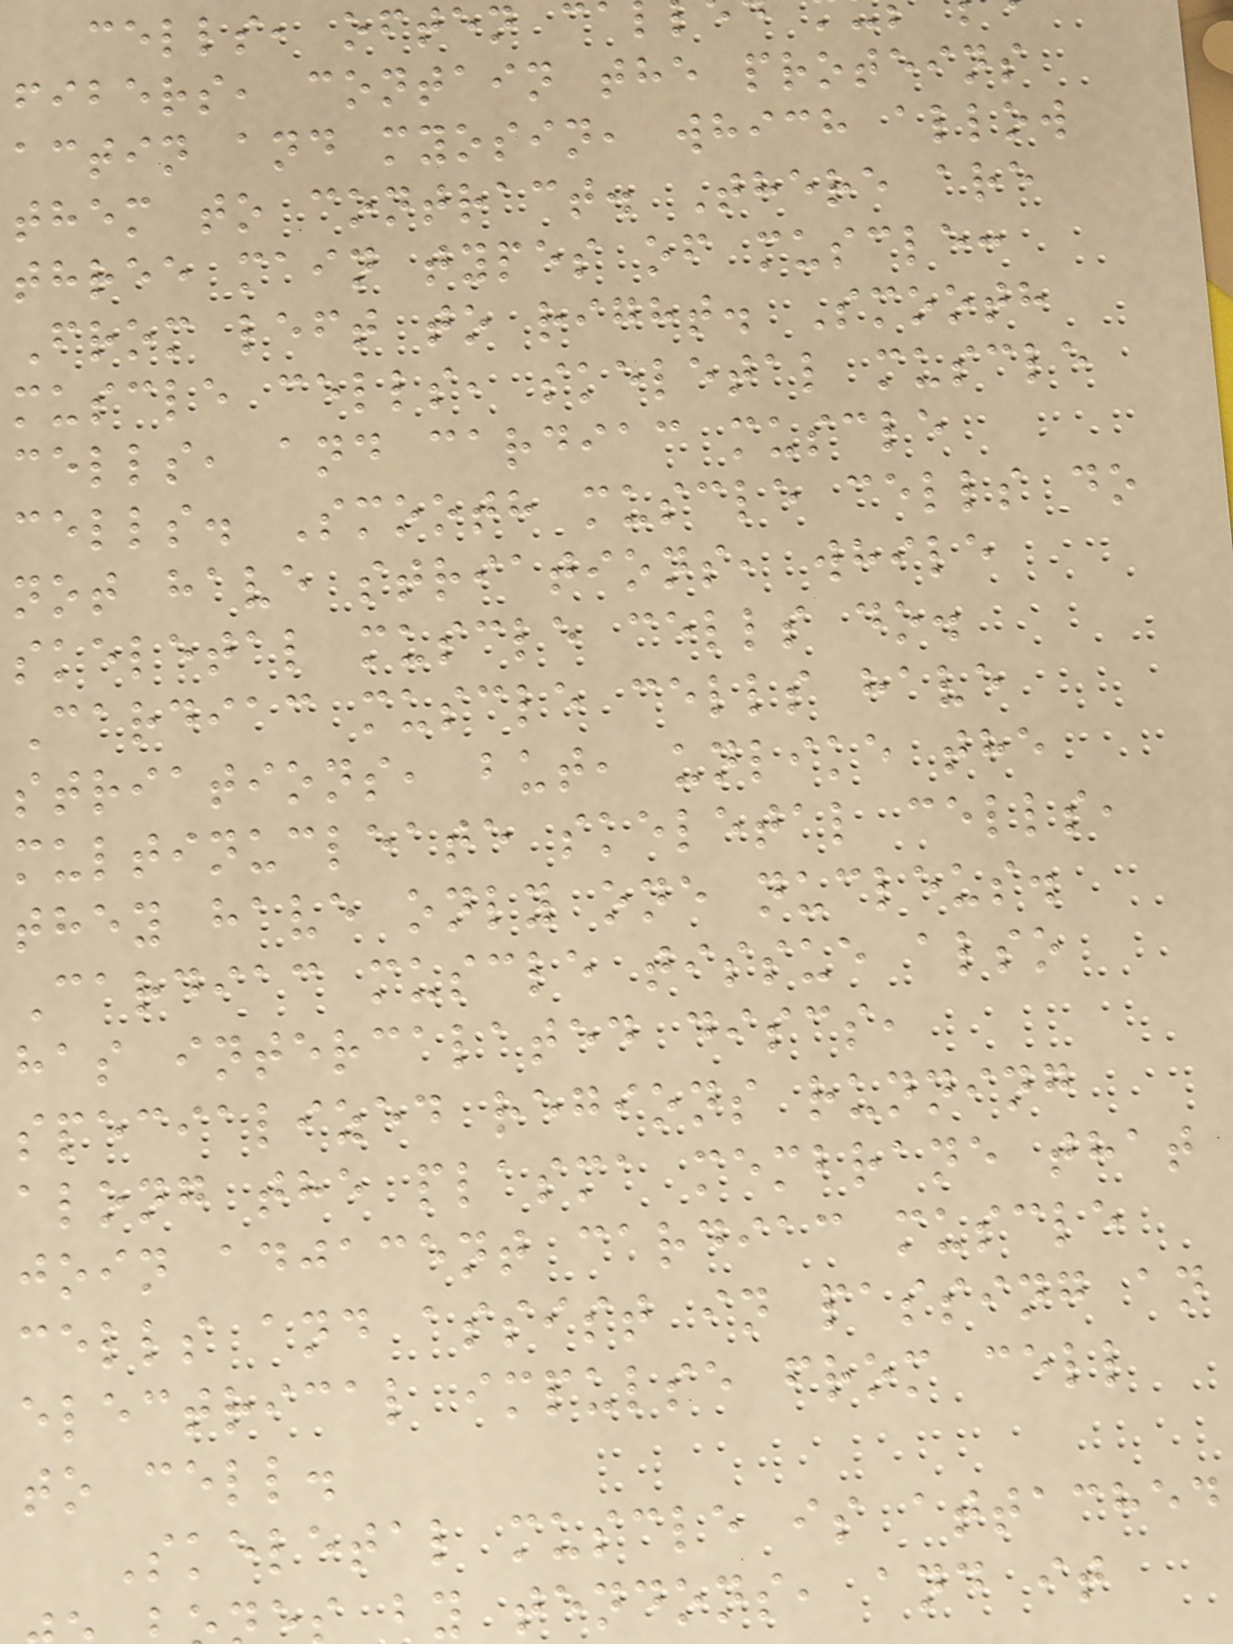cells, often c
fibers, contain the proteins
actin and myosin, which allow
them to contract. There are
three main types of muscle:
From left to right. Smooth
muscle cells, skeletal muscle
cells, and cardiac muscle
cells. Smooth muscle cells do
not have striations, while
skeletal muscle cells do.
Cardiac muscle cells have
striations, but, unlike the
multinucleate skeletal cells,
they have only one nucleus.
Cardiac muscle tissue also
has intercalated discs,
specialized regions running
along the plasma membrane that
join adjacent cardiac muscle
cells and assist in passing an
electrical impulse from cell
to cell.
Skeletal muscle is attached
by tendons, and it
